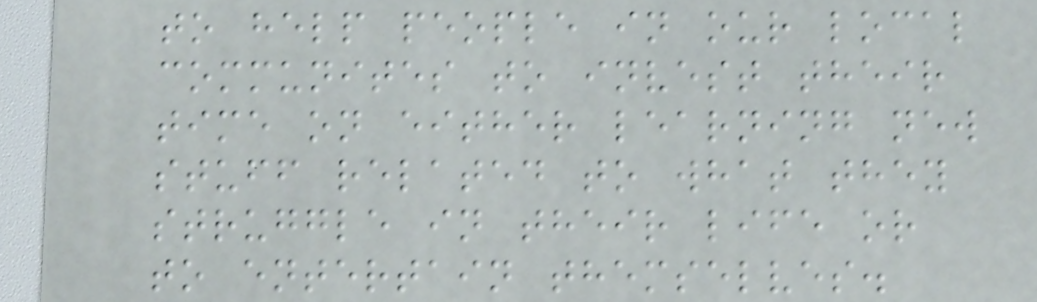to help people in our local
communites to invest their
time on either learning new
stuff related to what they
struggle in their life or
to entertain themselves.
